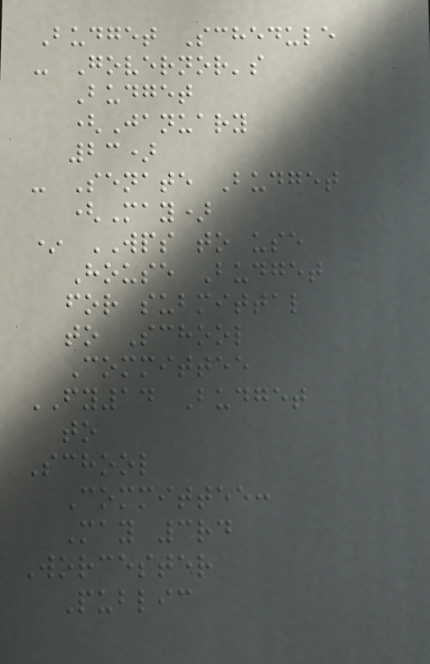Budget Schedule
- Governor's
Budget
(January
23)
- Senate Budget
(May)
* WPS to use
House Budget
for submittal
to School
Committee
FY14 Budget
to
School
Committee:
May 3rd
Worcester
Public
